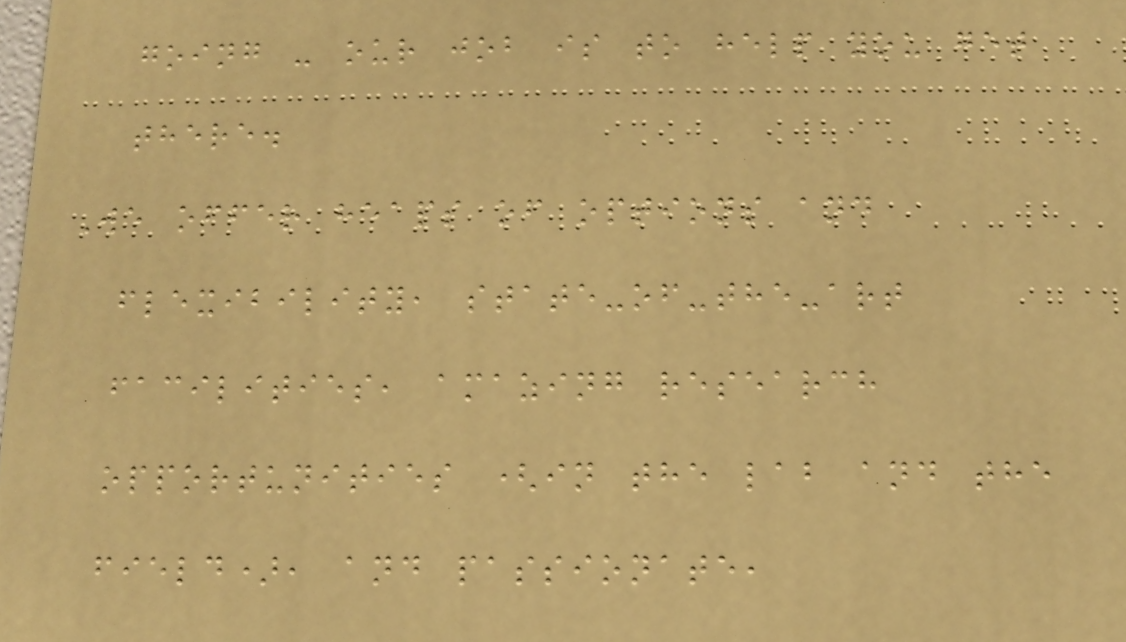going - our job is to help you get
there.
We offer heaps of options and
flexibility, state-of-the-art
facilities, amazing research
opportunities (in the lab and the
field), and passionate,
